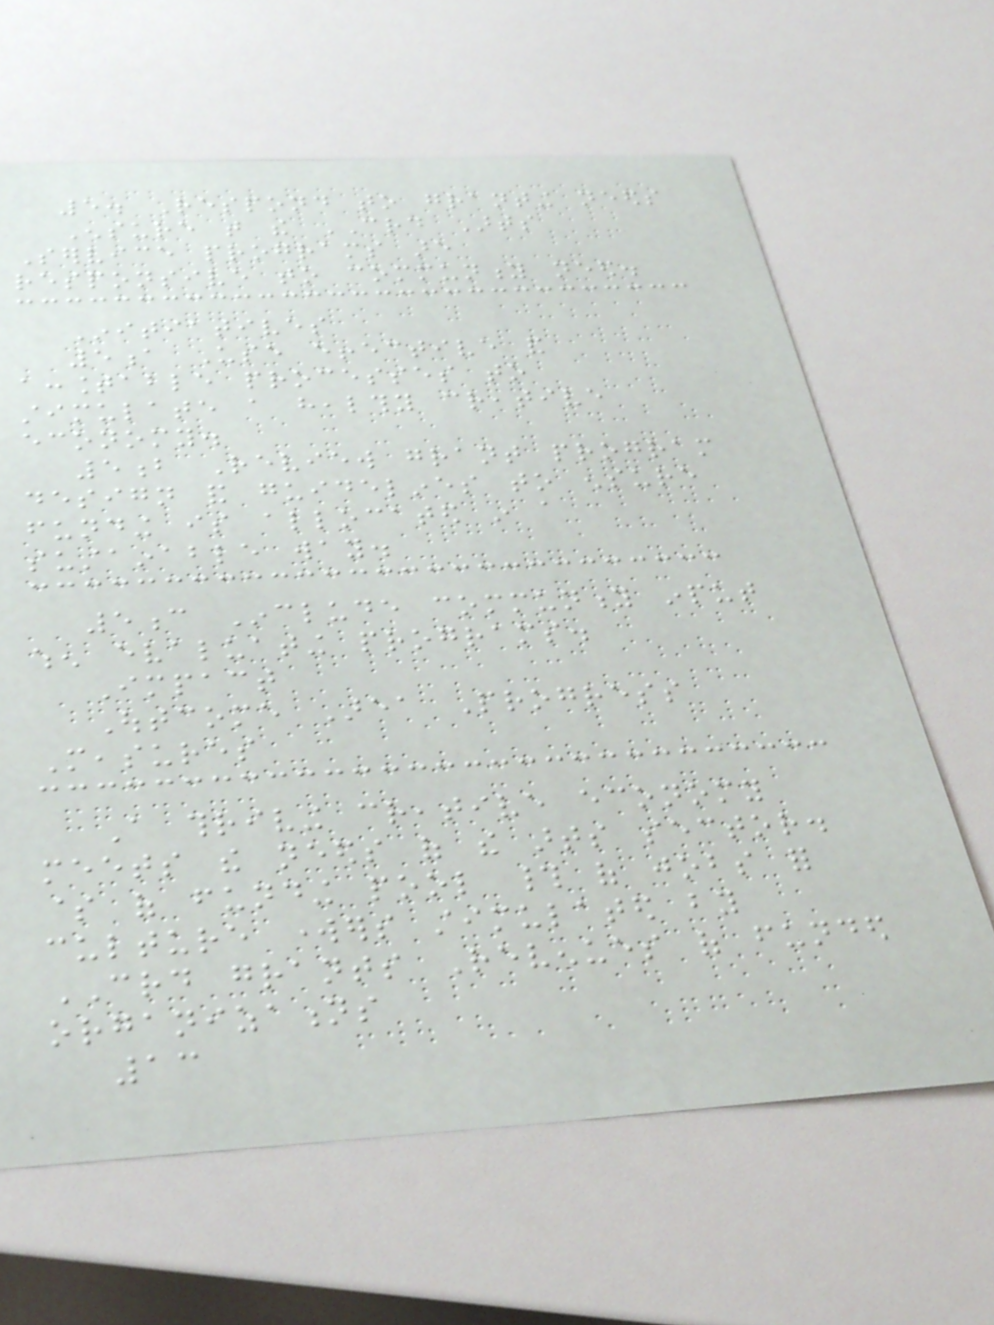5. Respond to granting needs
Ensure that the CRD Arts
Service programs are
responsive to community need.
Initiatives
5a Use effective and
accountable processes to
stimulate a healthy creative
economy.
5b Review grant program
design and guidelines to ensure
funding is allocated in a
sustainable way.
5c Include community input
when evaluating programs.
Impact
Outcome Area Progress
Measures
A thriving creative economy
meets the needs of the arts sector.
$ of funding pool # of jobs for
culture workers stimulated by
CRD grants Revenues of funded
organizations
13
